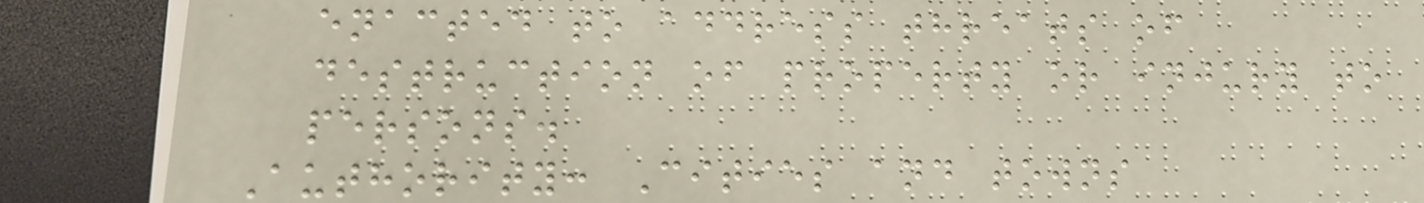enacted to address threats of
destruction of property or injury to
persons.
Authority: Cities and towns
